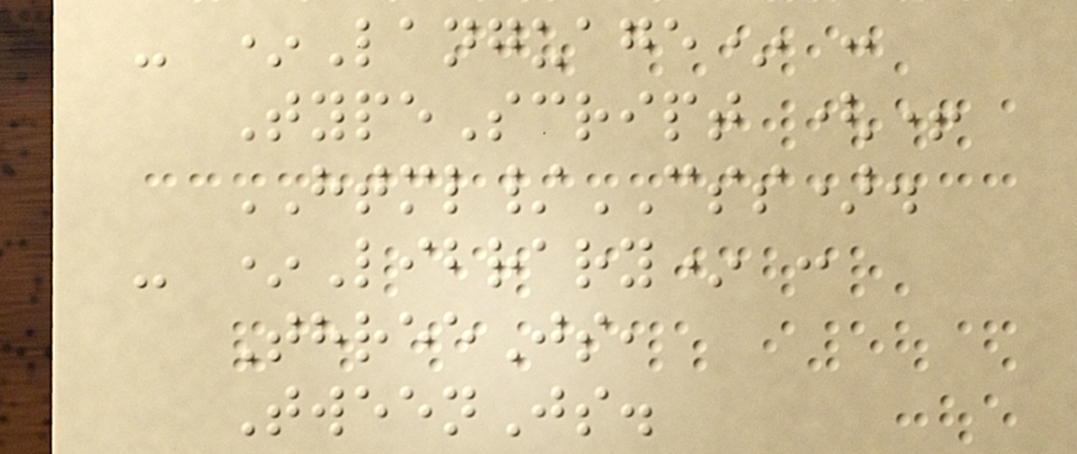- *Language* :
TypeScript (+
HTML/CSS).
- *Library* :
ThreeJs,
TweenJs.
